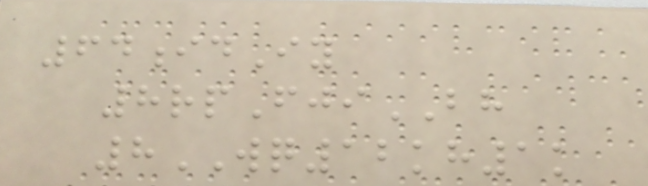64idIy
8rpFjiBH
8WQ12kh1k
